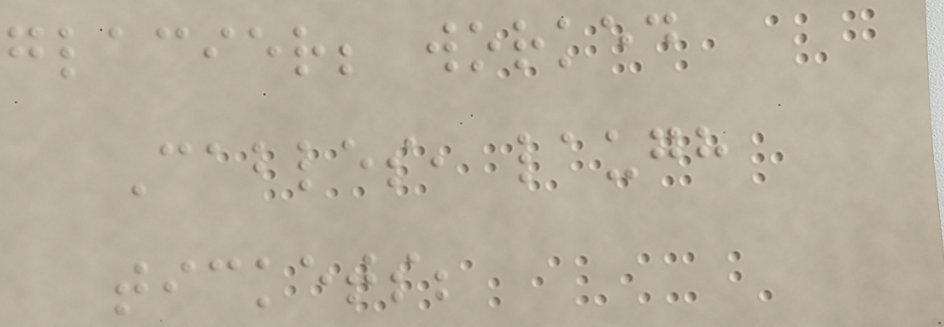glacier; worked
Cables, laugh
tickets;
